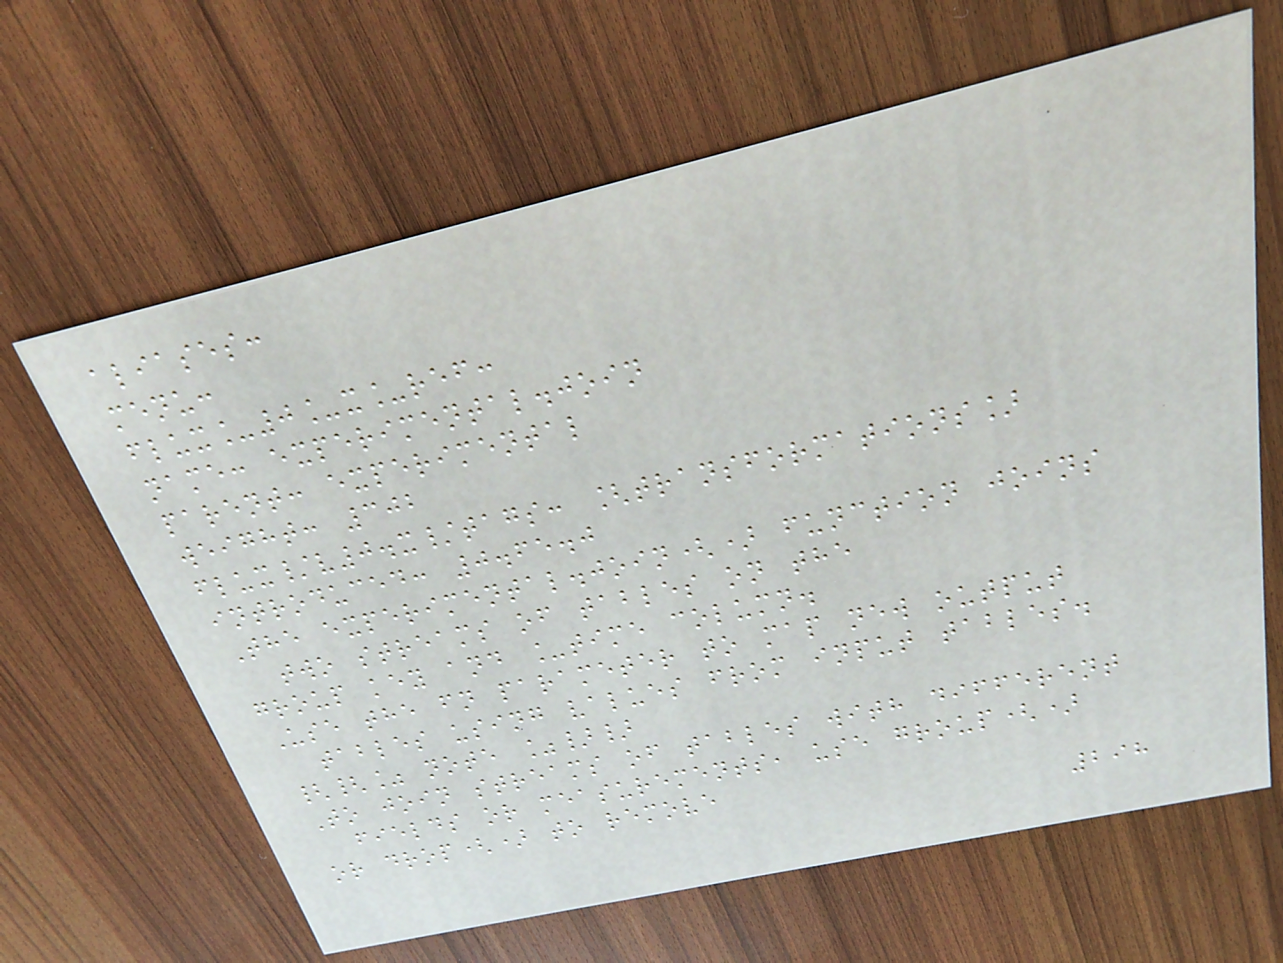aliases:
menu:
flux_0_x_ref:
name: experimental.join
parent: experimental
weight: 302
flux/v0.x/tags: [transformations]
introduced: 0.65.0
The experimental.join() function joins
two streams of tables on the
group key and _time column.
Use the fn parameter to map new output
tables using values from input tables.
{{% note %}}
To join streams of tables with different
fields or measurements, use group()
or drop() to remove
298
